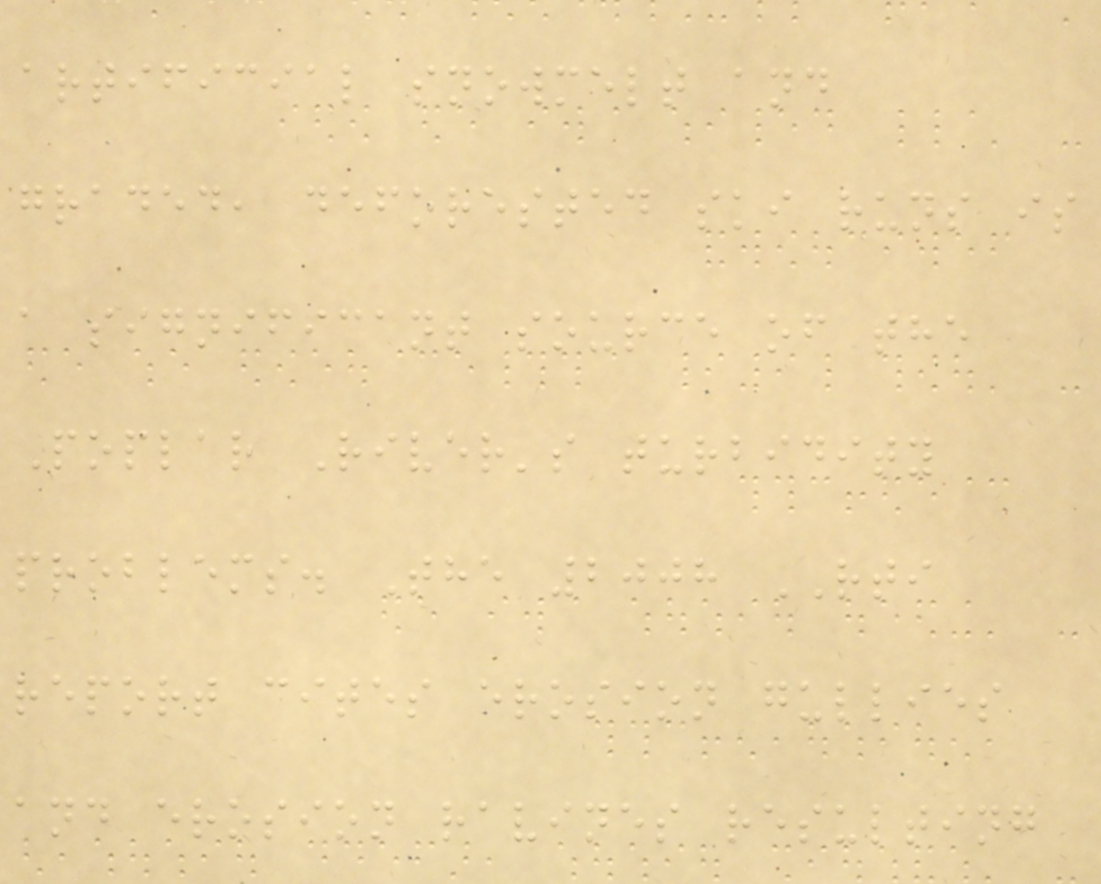artificial snowmelt and
graded, deforested ski runs is
a significant source of the
Poplar River's turbidity
problems. The 2008 RTI
report cites erosion gullies
and erosion ravines resulting
